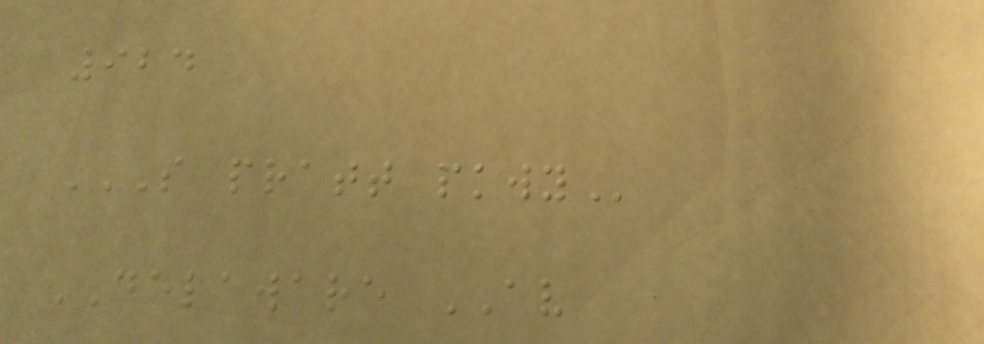924
S PRATT PKWY
DELAWARE AV
